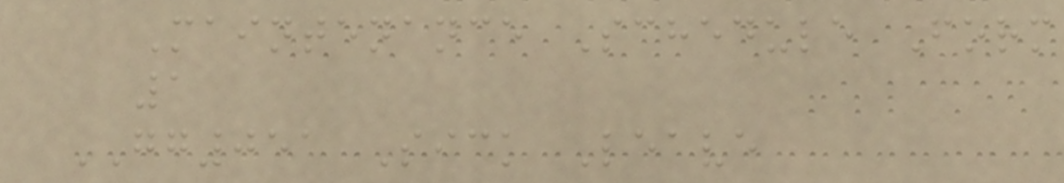Maintenance Schedule Form
1
GG051 Sick Leave
